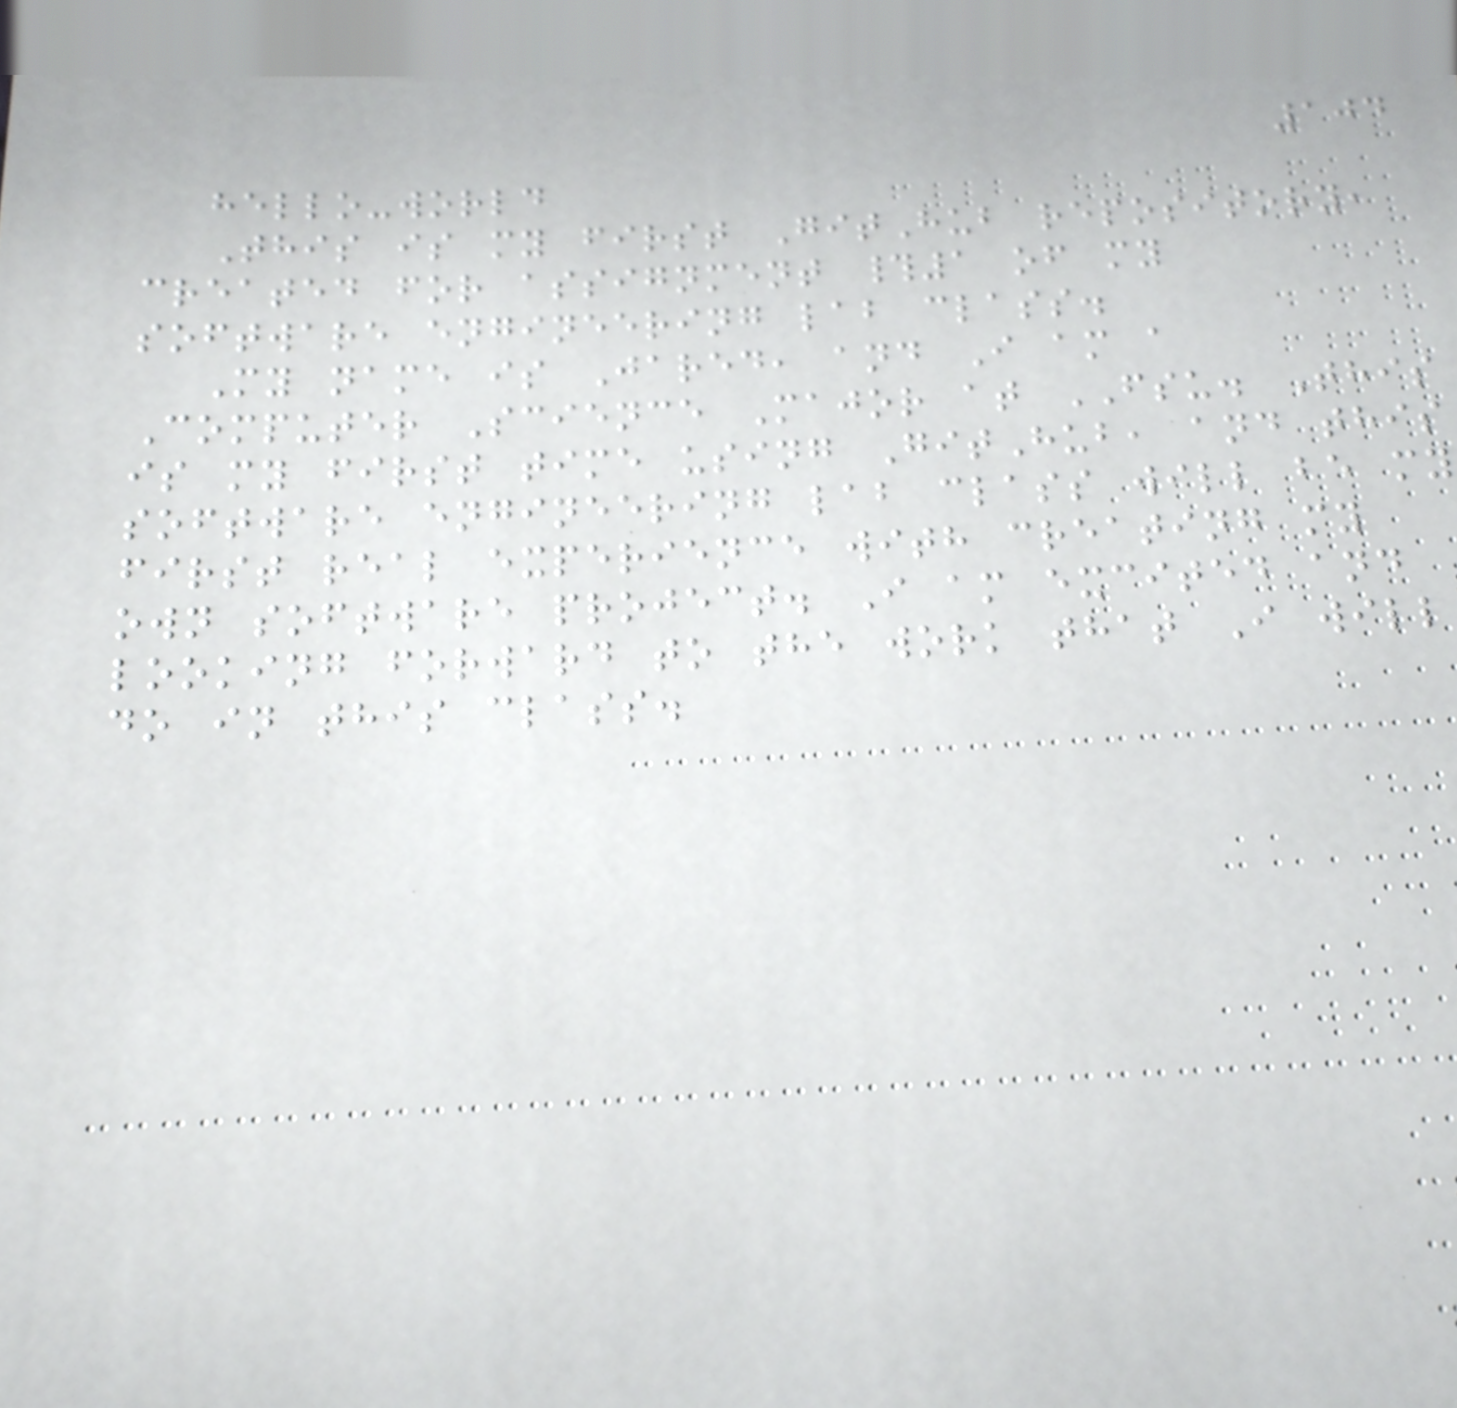104
hello-world
This is my first GitHub repository,
created for assignment #1 of my
software engineering lab class.
My name is Jared, and I am a
Computer Science Major at FSU. This
is my first time using GitHub, and this
software engineering lab class will be my
first real experience with creating my
own software project. I am excited and
looking forward to the work that I will
do in this class.
